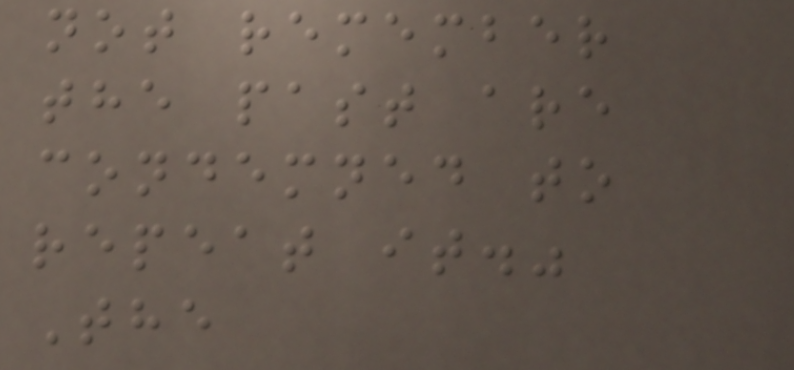not remember
the past are
condemned to
repeat it."
The
